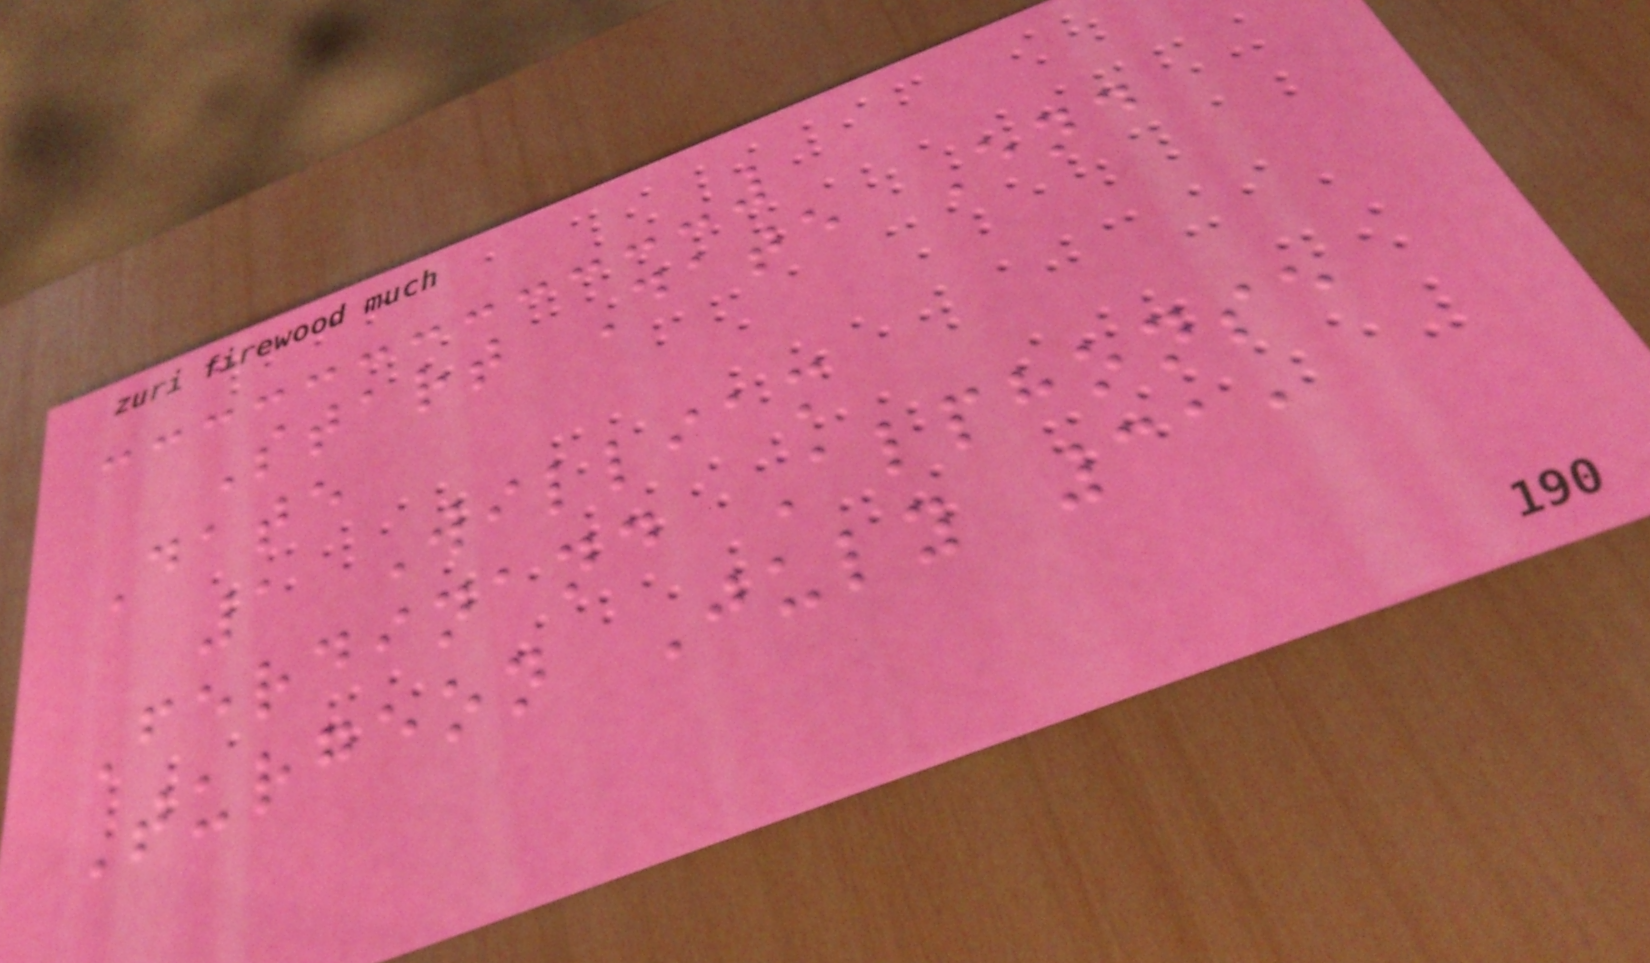Start Date End
Date
1 William
Ferdinand Alphonse
Turgeon July 31,
